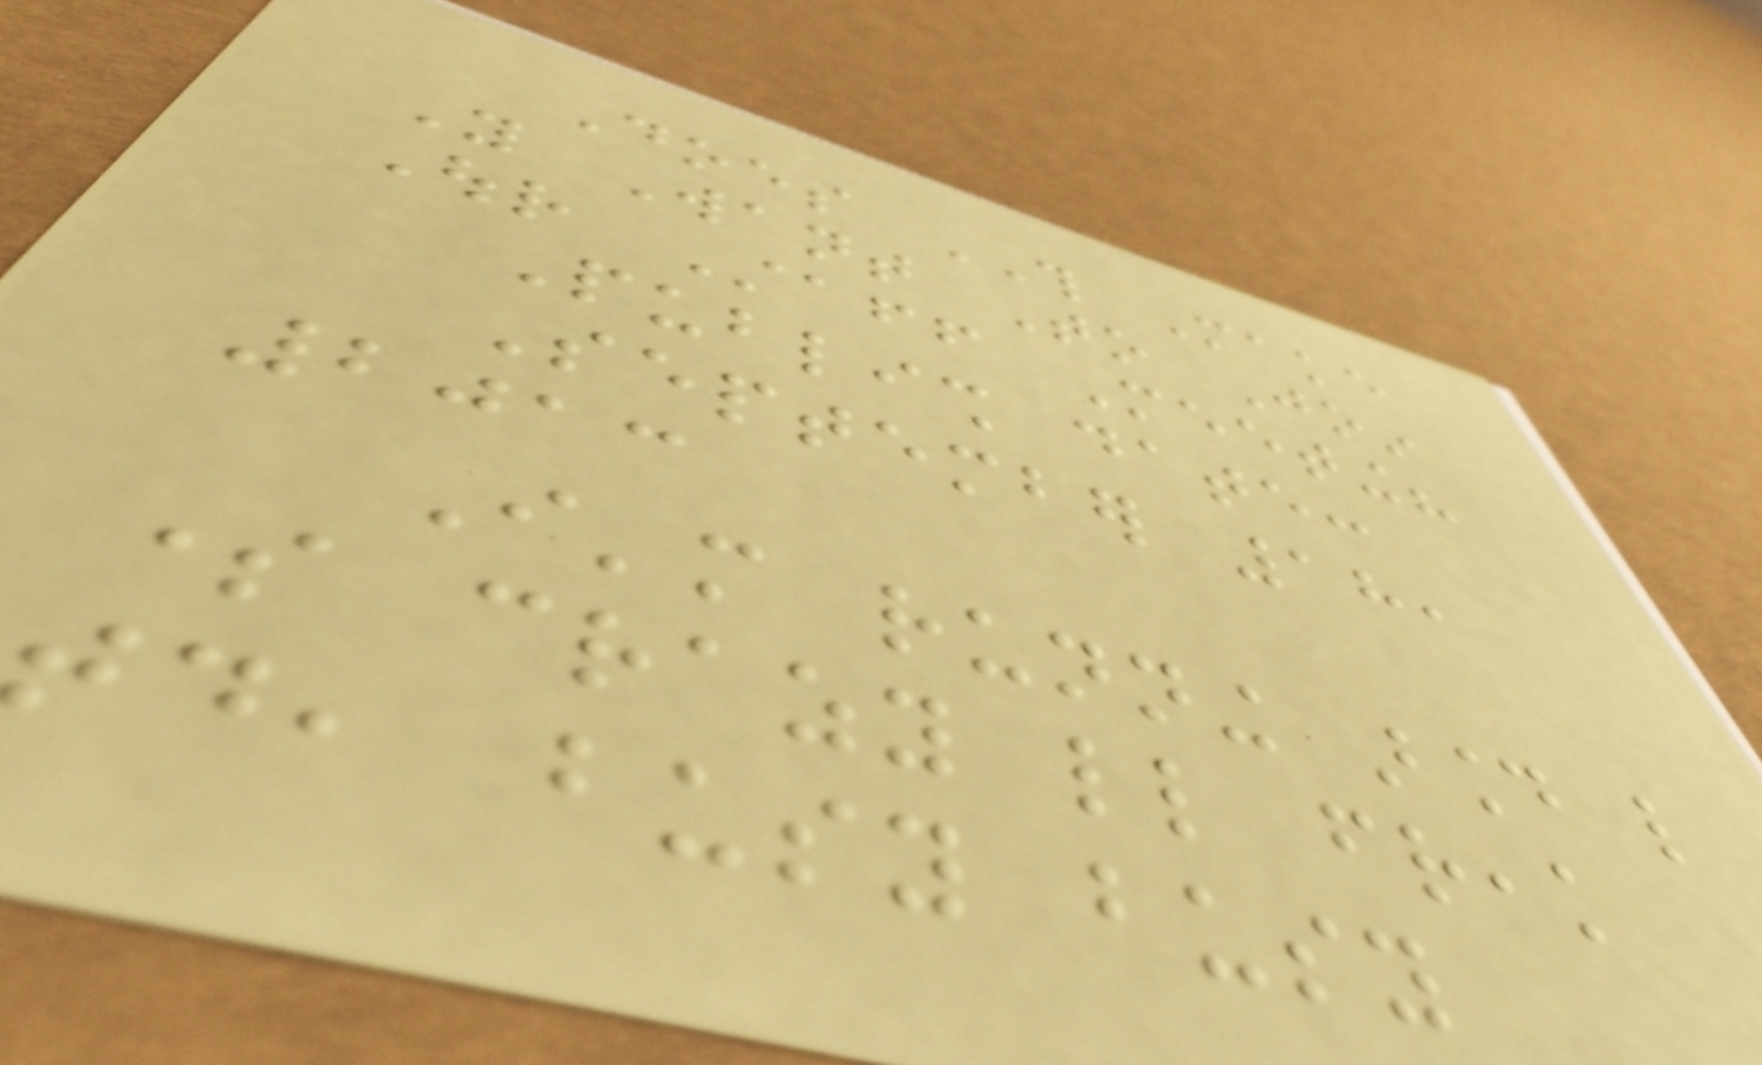Does THIS Make
You Want To Join
Our Staff Meeting?
Publish date:
September 18,
2013
I'm running around like
some crazy little freak
today, busy busy
